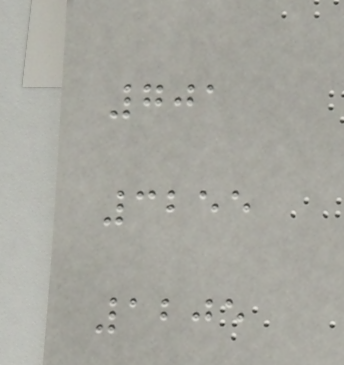701
3255
1205
